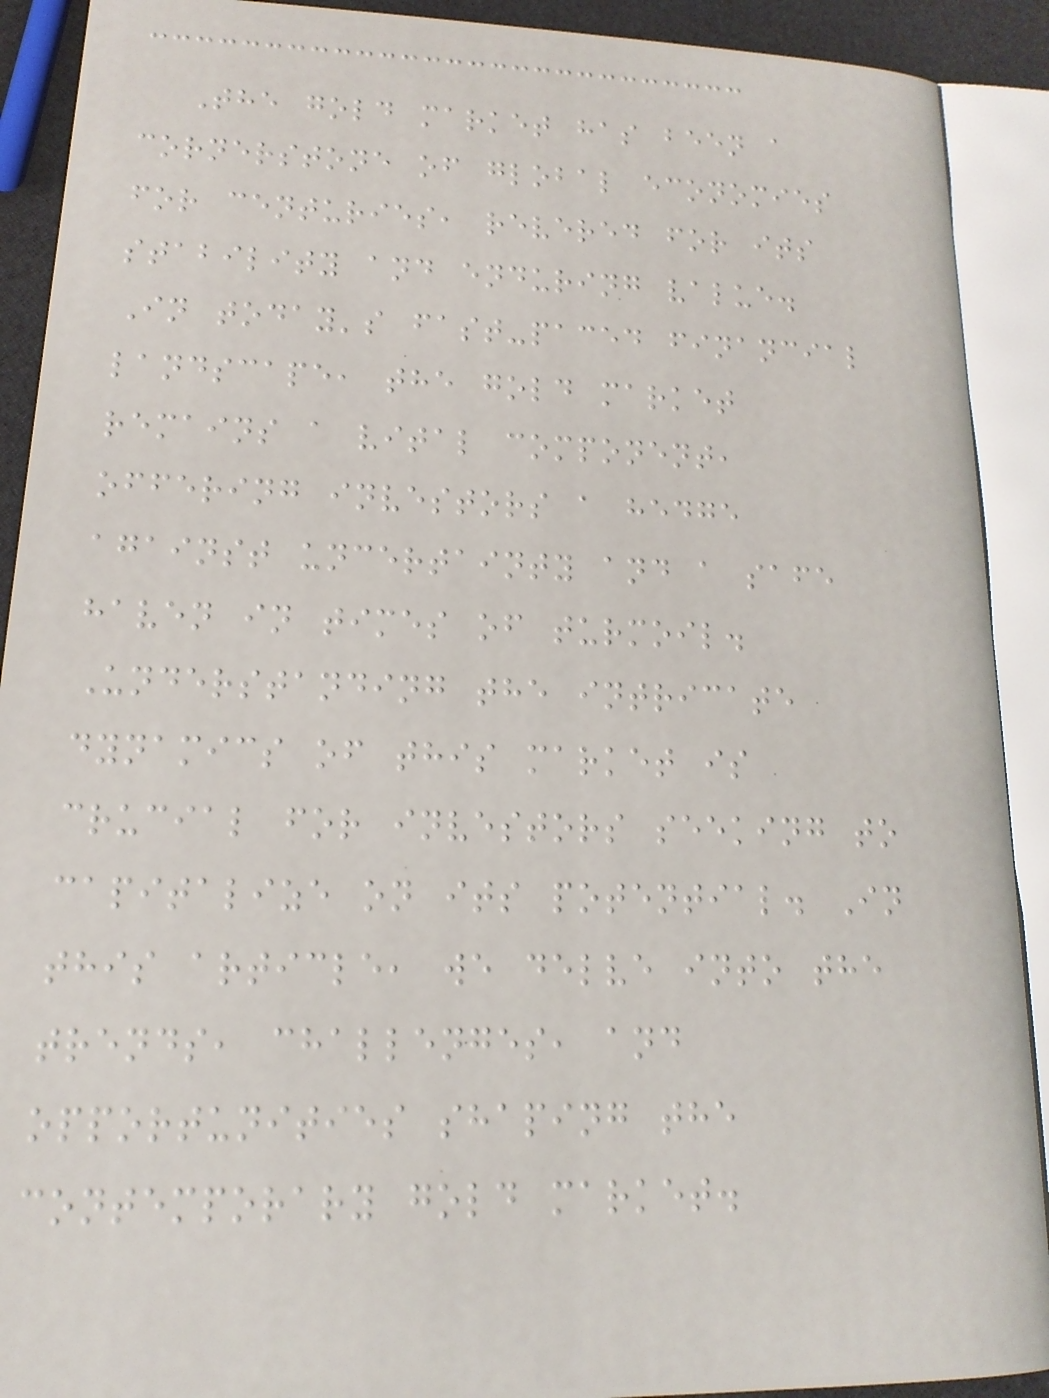The gold market has been a
cornerstone of global economies
for centuries, revered for its
stability and enduring value.
In today's fast-paced financial
landscape, the gold market
remains a vital component,
offering investors a hedge
against uncertainty and a safe
haven in times of turmoil.
Understanding the intricate
dynamics of this market is
crucial for investors seeking to
capitalize on its potential. In
this article, we delve into the
trends, challenges, and
opportunities shaping the
contemporary gold market.
